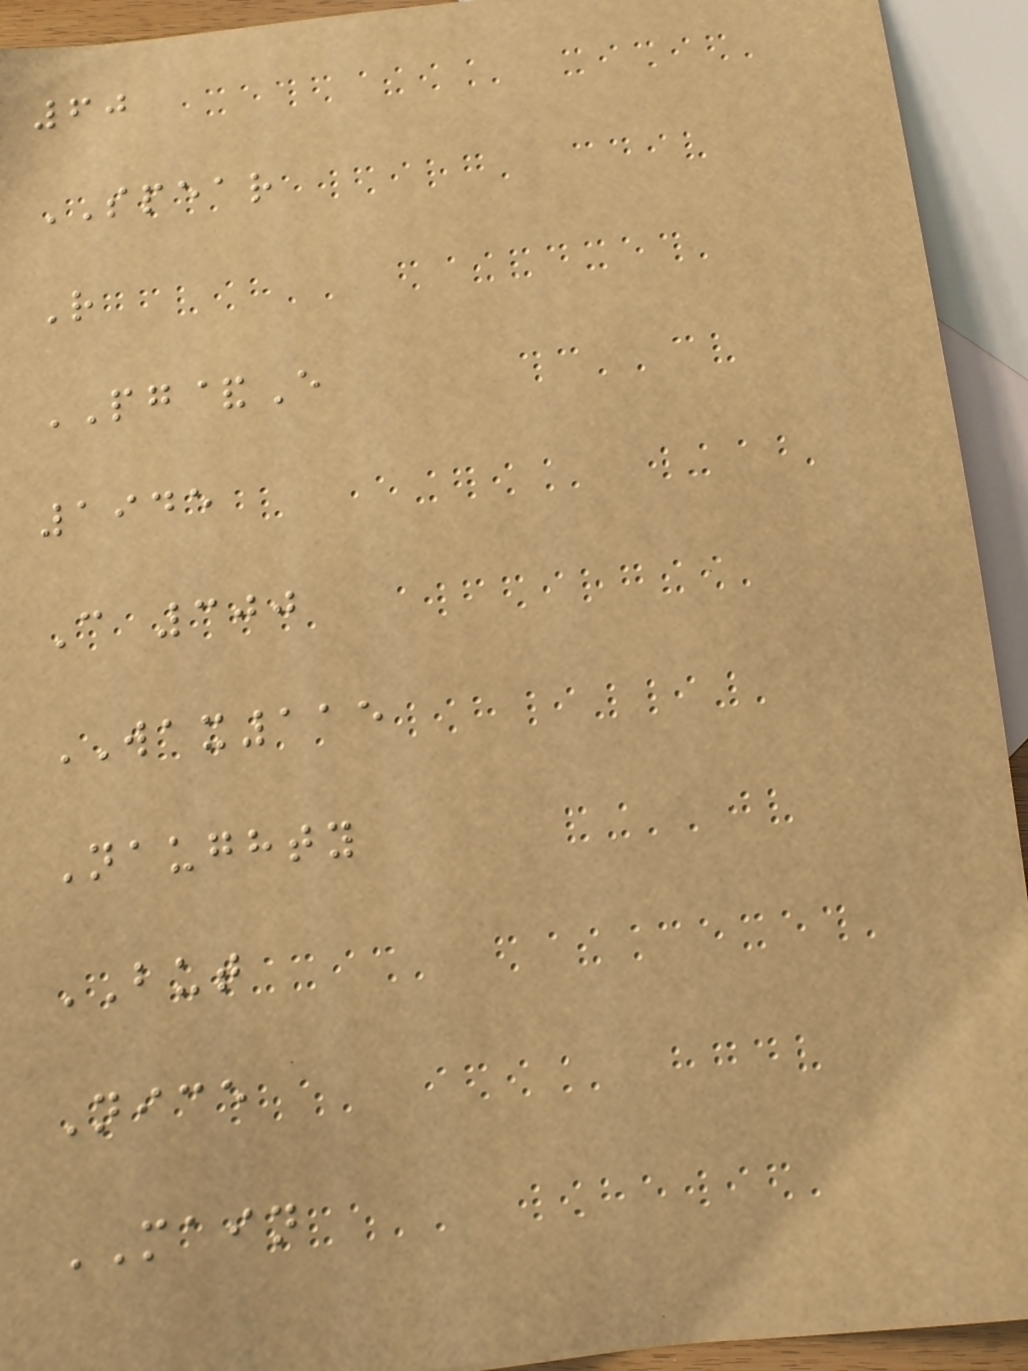60
SPEAR
R
PG&E
1945
C 300
WAX115
Naughty
BUT
Nice
MAIN
